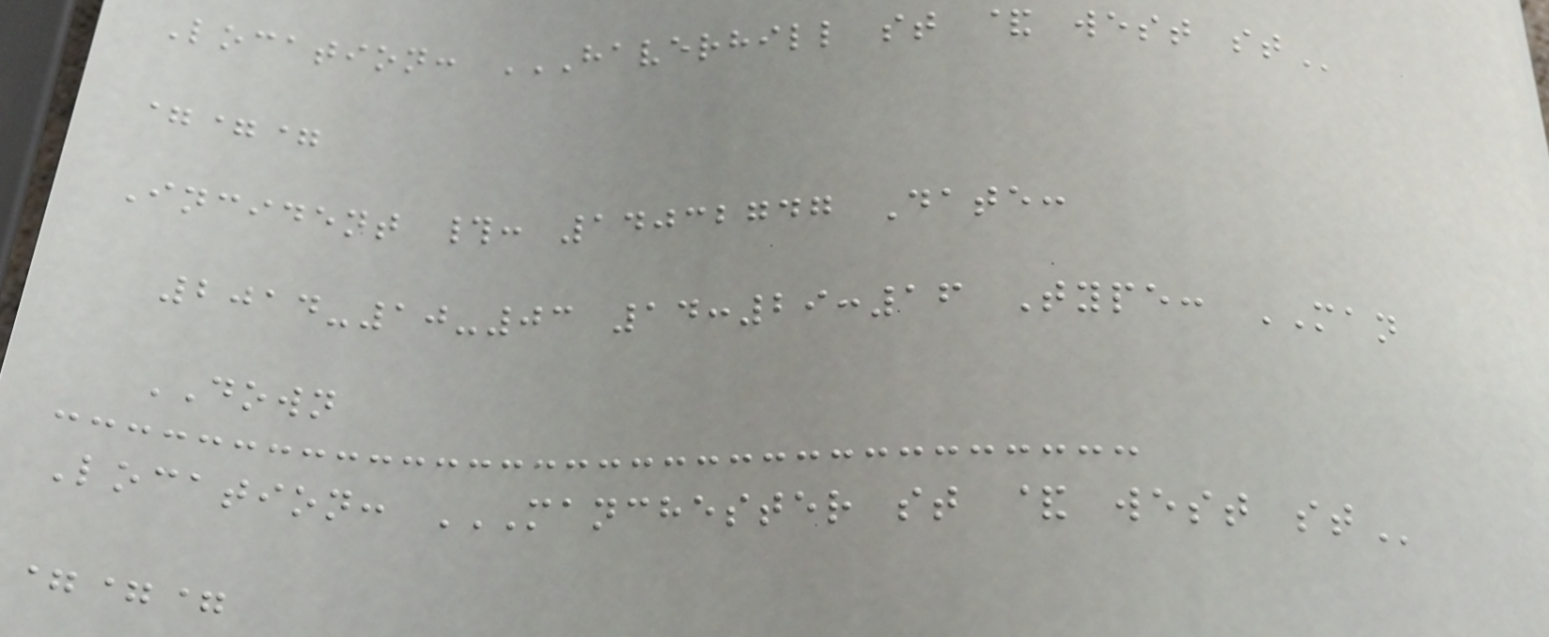Location: HAVERHILL ST & WEST ST
===
Incident #: 14032747 Date:
2014-10-03 14:29:16 Type: MAN
DOWN
Location: MANCHESTER ST & WEST ST
===
